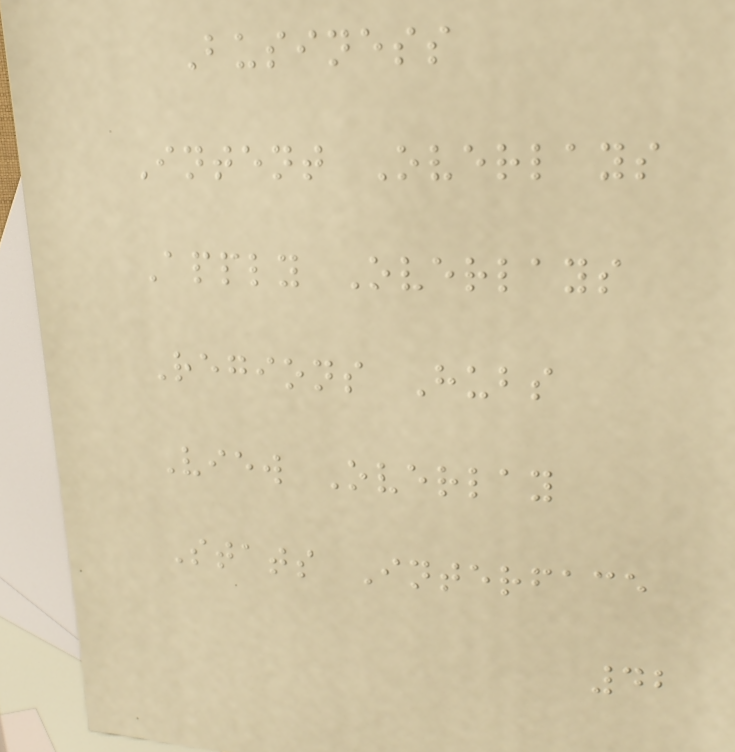Business
Intent Overlays
Apply Overlays
Regions Hubs
View Overlay
Stats Interface
42
